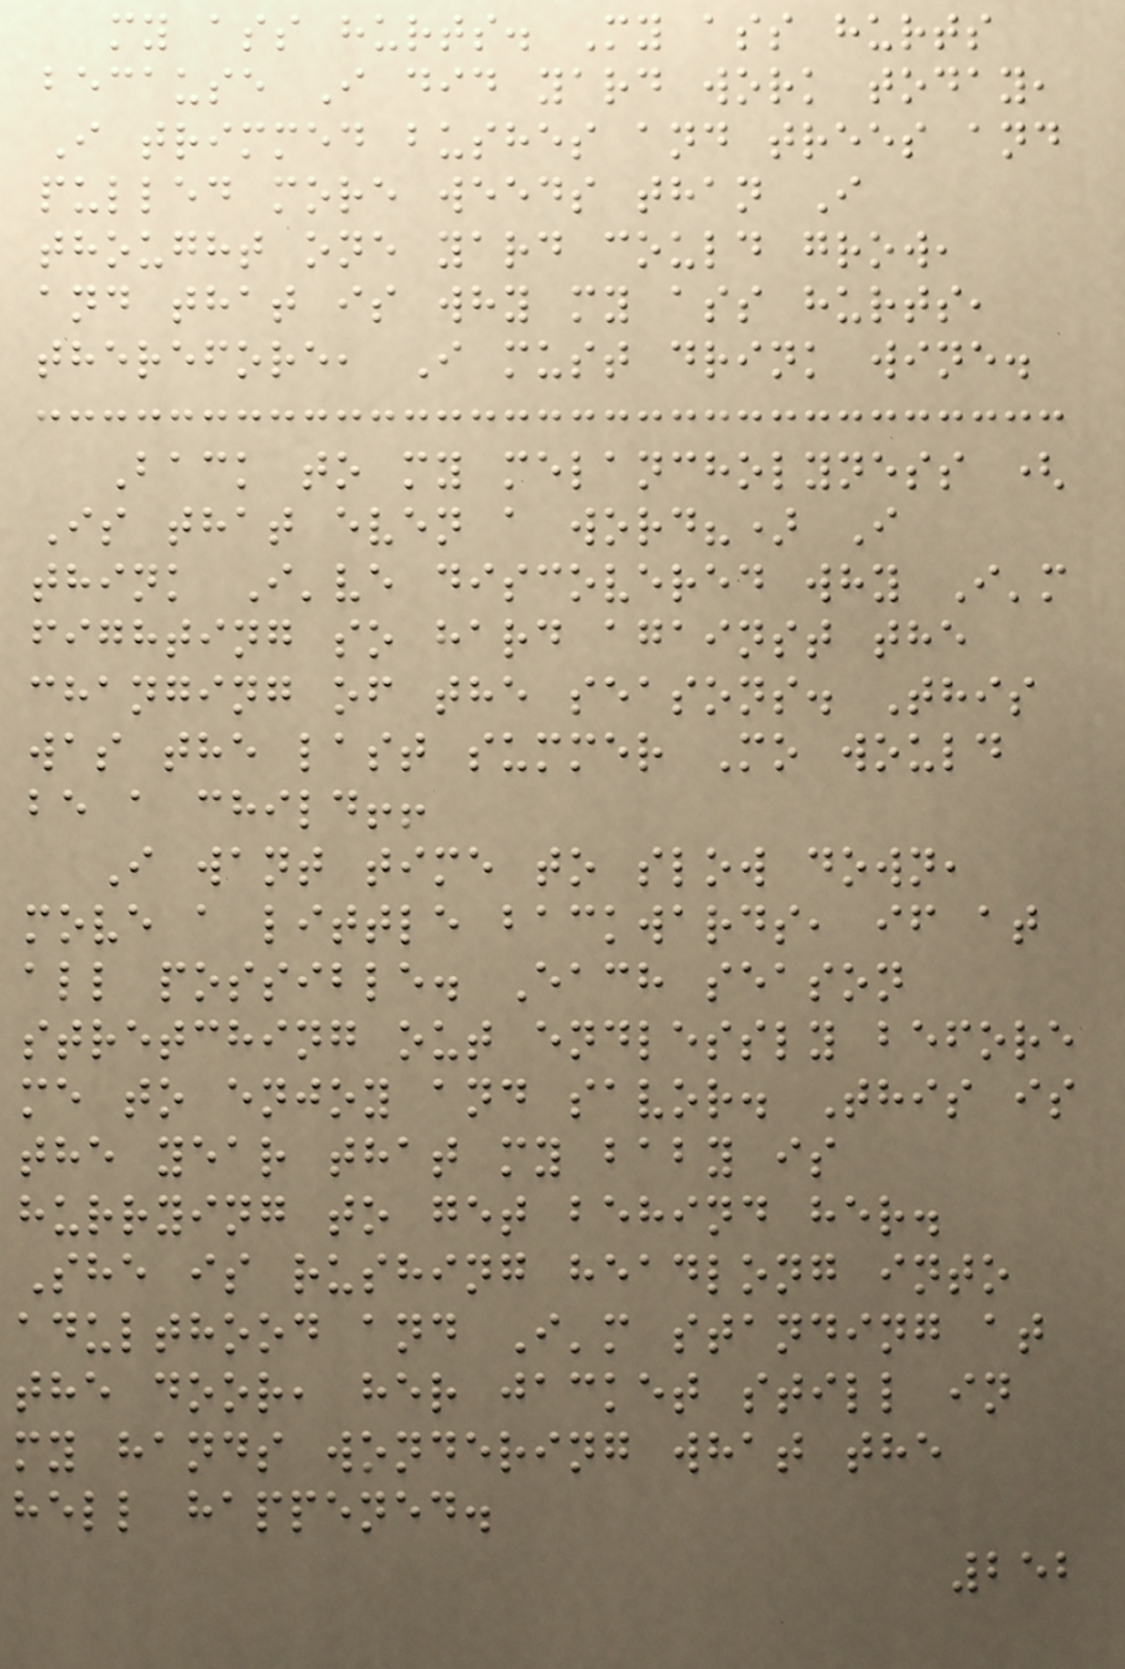my ass hurts. My ass hurts
because I did yard work today,
I trimmed bushes and trees and
pulled more weeds than I
thought one yard could grow,
and that is why my ass hurts,
therefore, I must drink wine.
Back to my melancholyness (
Is that even a word?) I
think I've discovered why I'm
fighting so hard against the
changing of the seasons. This
was the last summer Mo would
be a child!!
I want time to slow down,
move a little backwards, if at
all possible. Each season
stretching out endlessly before
me to enjoy and savor. This is
the year that my baby is
hurrying to get behind her.
She is rushing headlong into
adulthood and I'm standing at
the door, her jacket still in
my hands wondering what the
hell happened.
252
